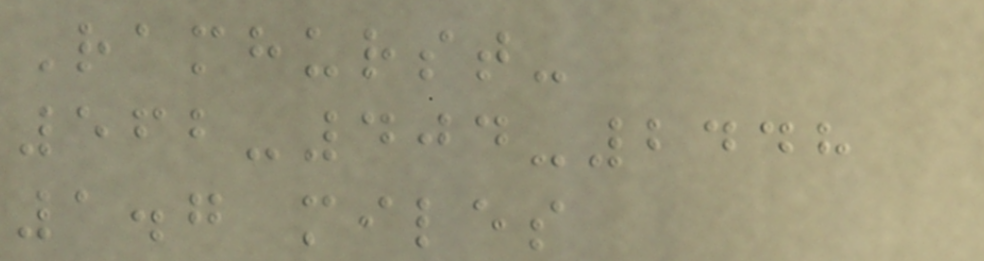Ramhurst-
562-404-2448
1.7 miles
